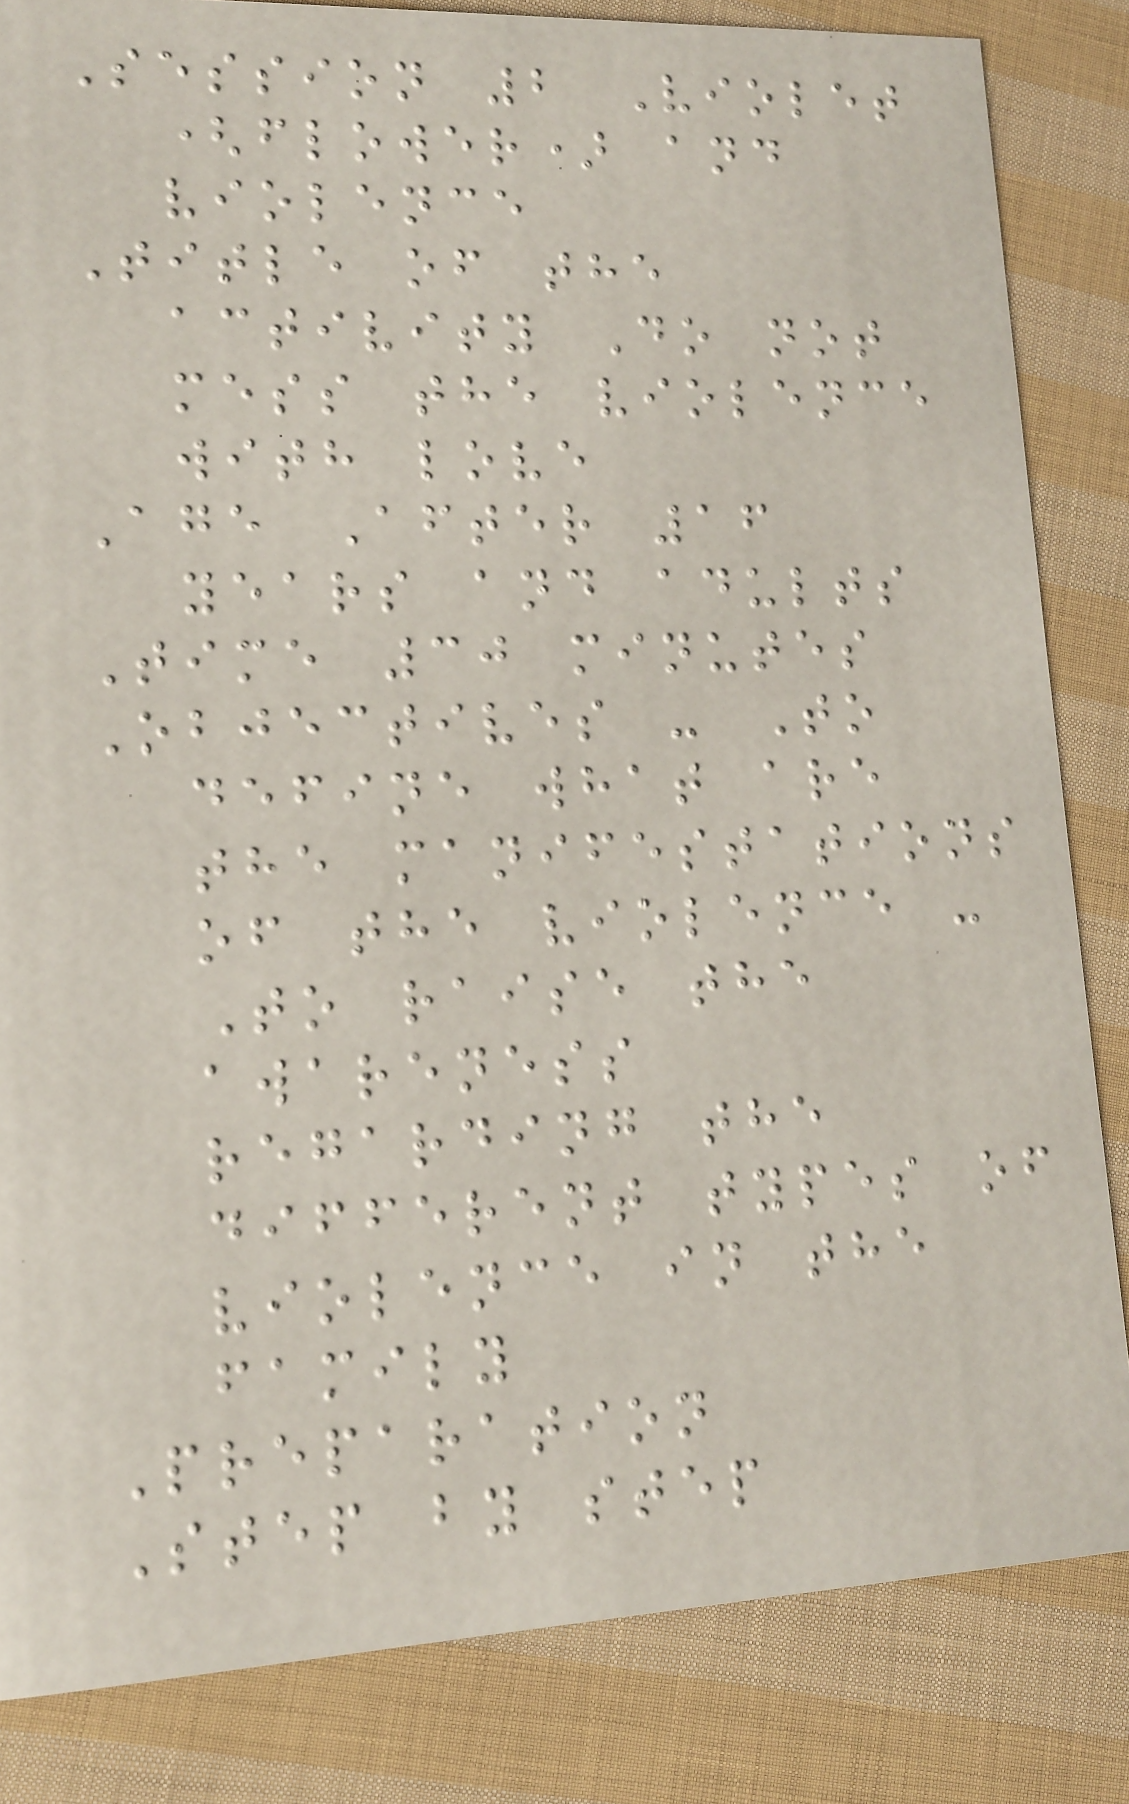Session 2 Violet
(flower) and
violence
Title of the
activity Do not
mess the violence
with love
Age After 16
years and adults
Time 30 minutes
Objectives - To
define what are
the manifestations
of the violence -
To raise the
awareness
regarding the
different types of
violence in the
family
Preparation
Step by step
